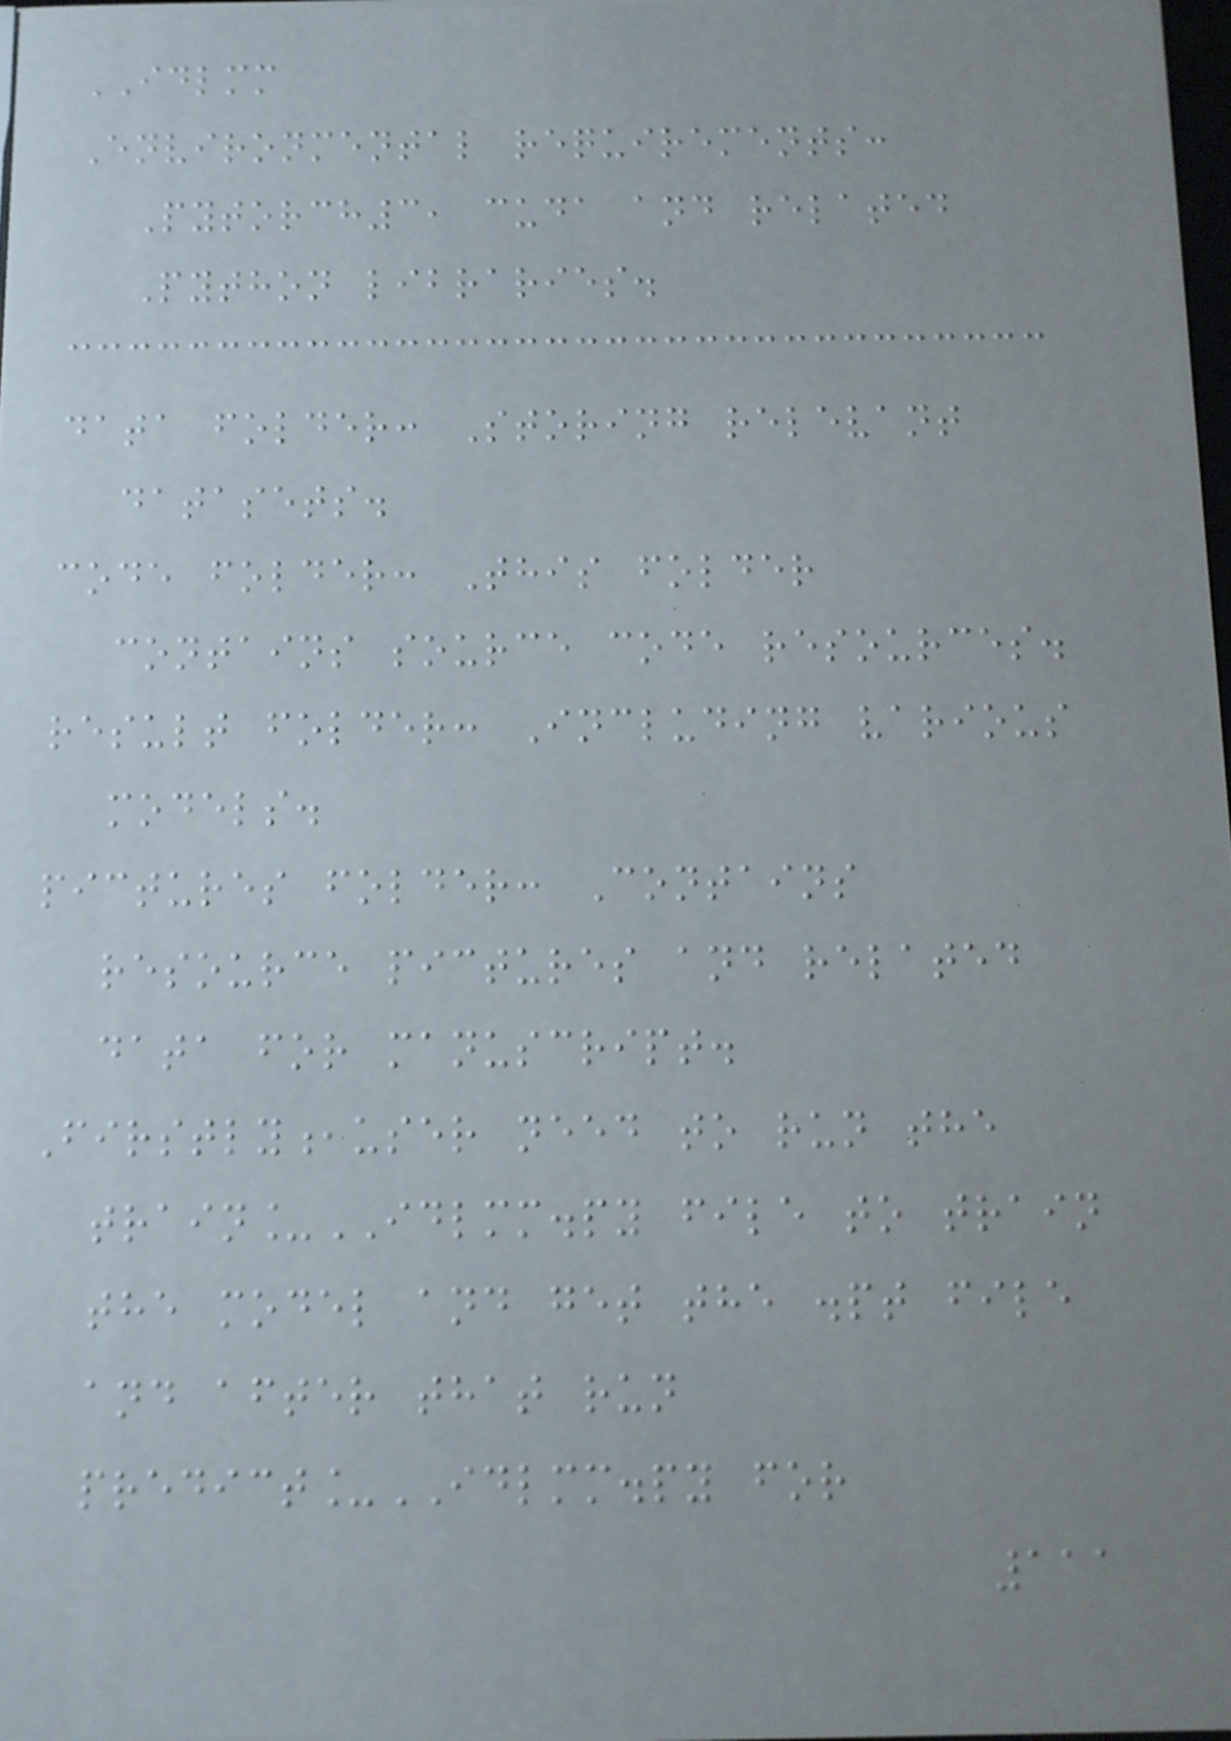IDLMM
Environmental requirements:
Pytorch3, cuda and related
Python libraries.
data folder: Storing relevant
datasets.
code folder: This folder
contains source code resources.
result folder: Including various
models.
pictures folder: Contains
resource pictures and related
data for manuscript.
Firstly,user need to run the
train_IDLMM.py file to train
the model and get the .pt file
and after that run
predict_IDLMM.py for
111
